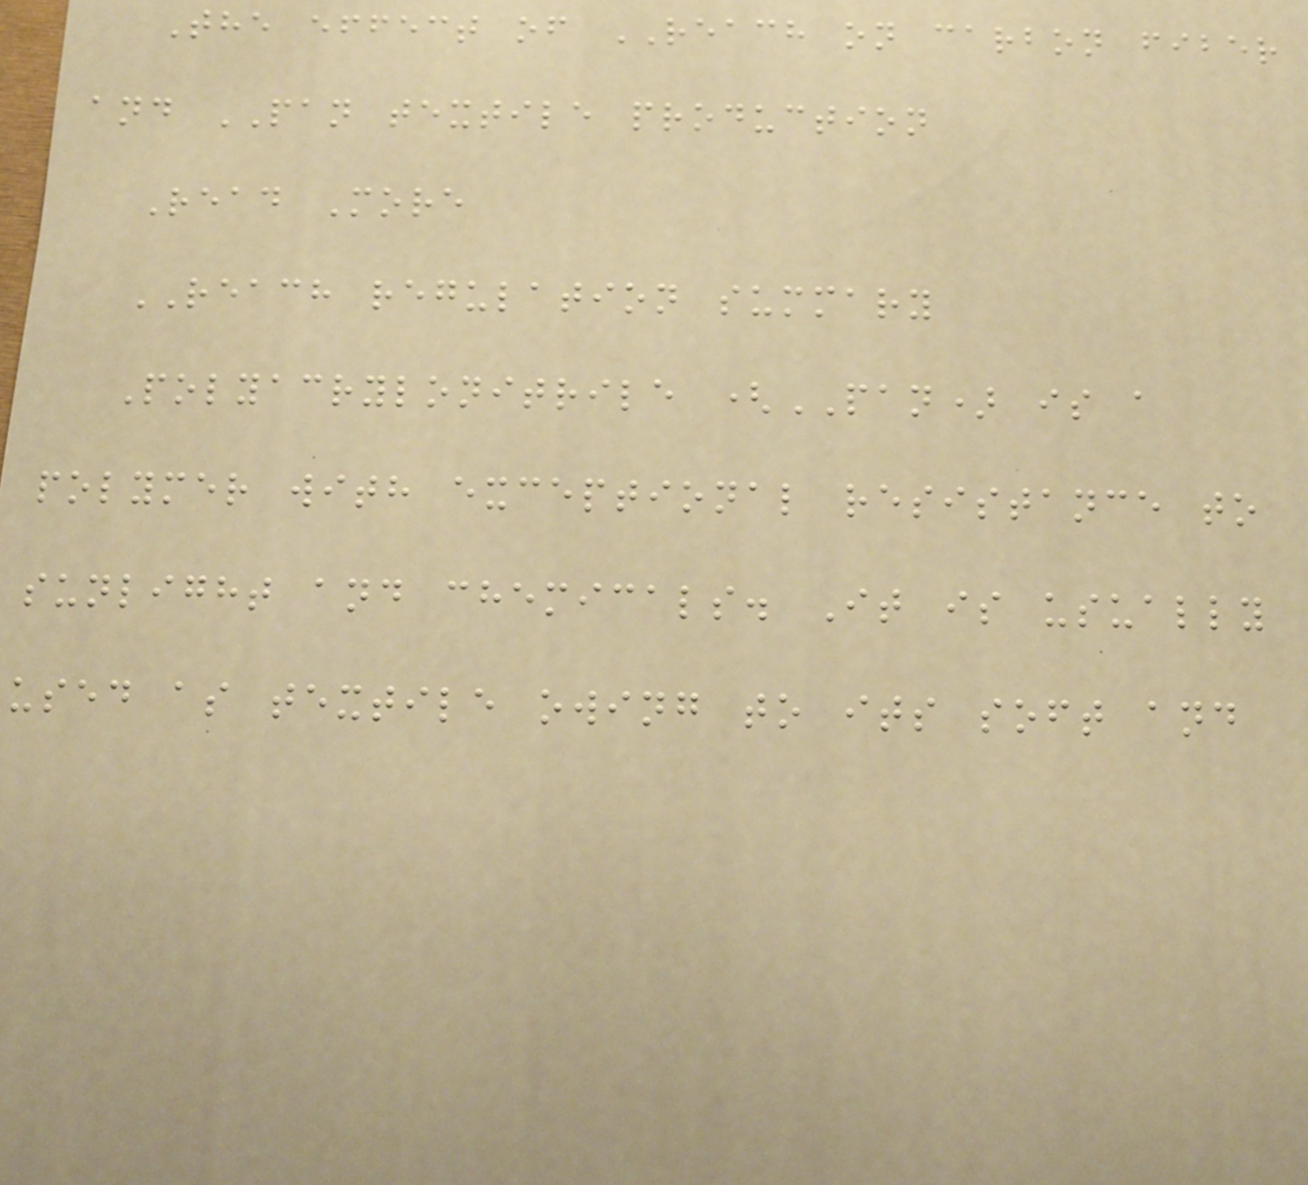The effect of REACH on carbon fiber
and PAN textile production
Read More
REACH regulation summary
Polyacrylonitrile (PAN) is a
polymer with exceptional resistance to
sunlight and chemicals. It is usually
used as textile owing to its soft and
